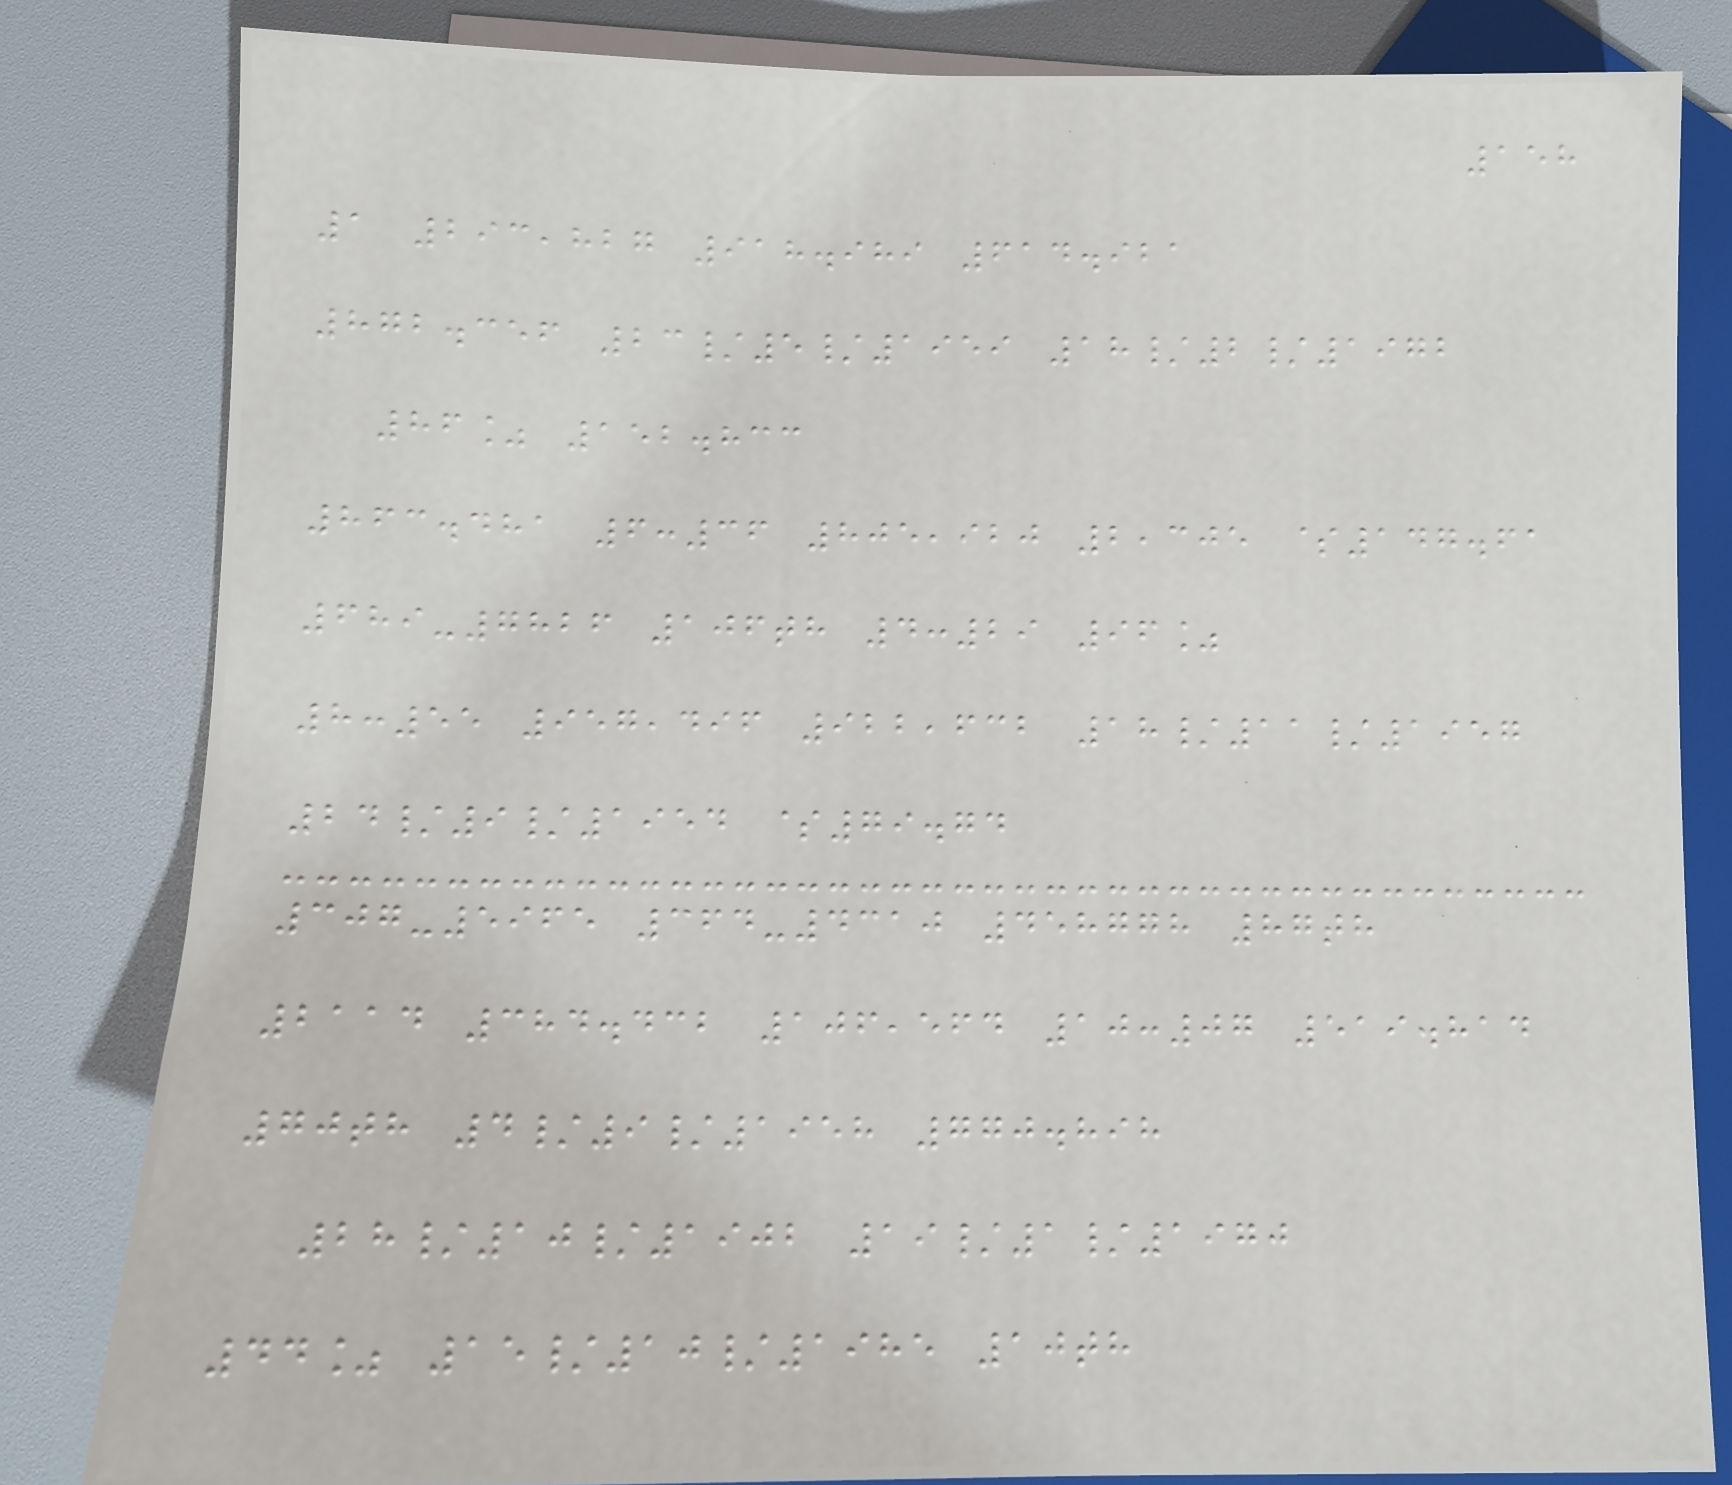158
1 293,827 918.989 614.921
872.356 23/5/1959 18/2/1972
86% 152.833
863.481 6:36 805,920 2,305 $147.61
689-7826 106th 4:29 96%
8:55 957,496 922,632 18/11/1957
24/9/1954 $79.74
307-5965 364-4310 458778 87th
2114 384.432 106,564 10:07 519.814
70th 4/9/1958 770.898
28/10/1902 19/1/1970
44% 15/10/1985 10th
